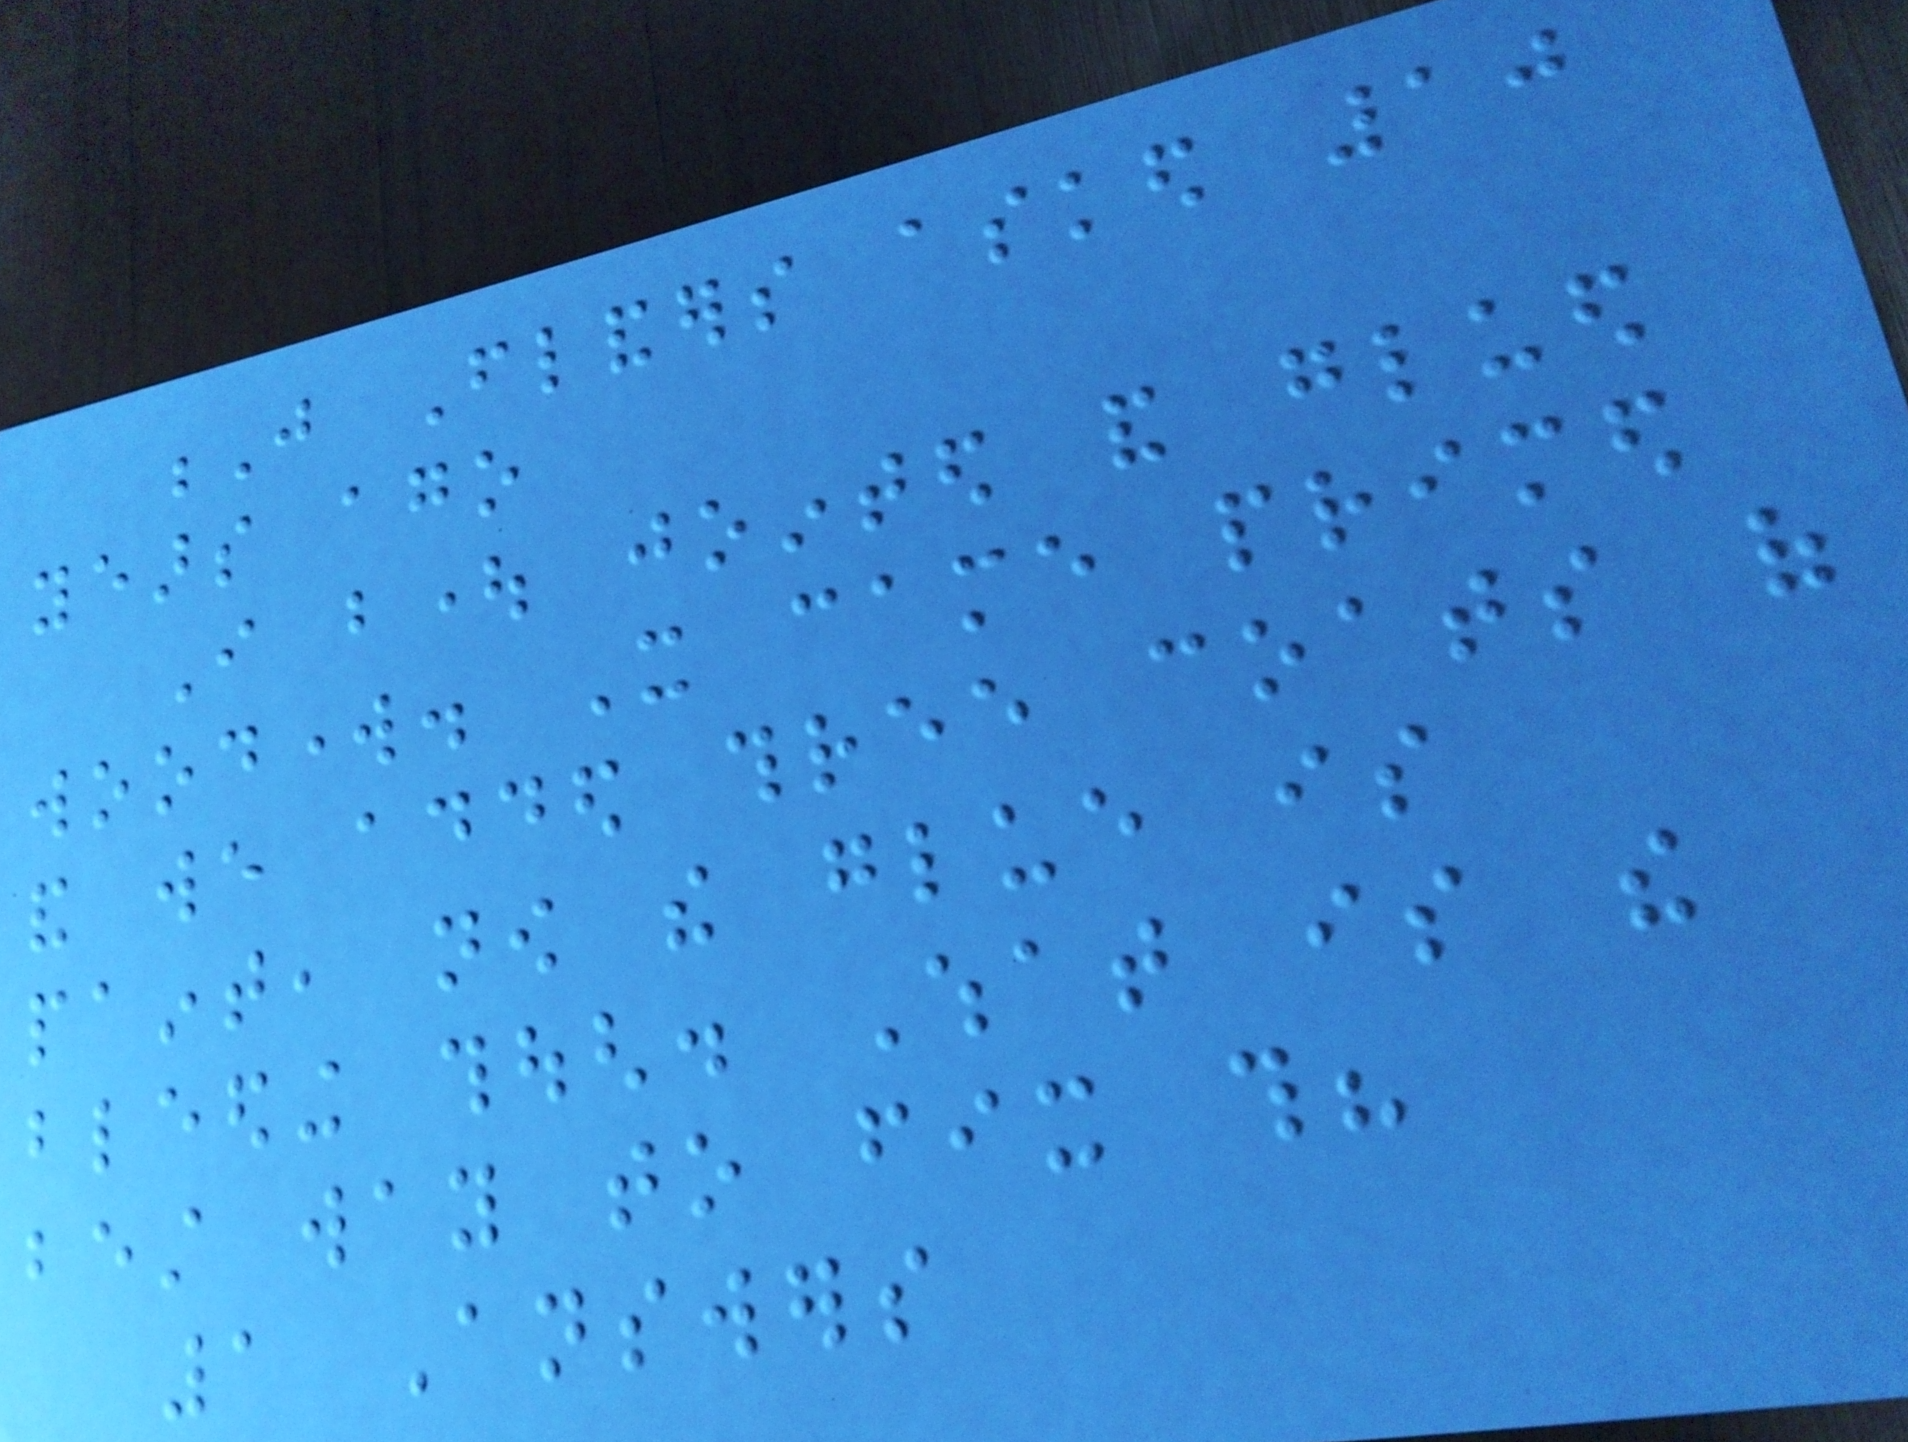J Flanders asked 10
years ago
I bought jointed and glued
woodwork. It came primed
and we added three coats of
paint, now the glue is
bleeding though. What is the
best way to fix this?
1 Answers
